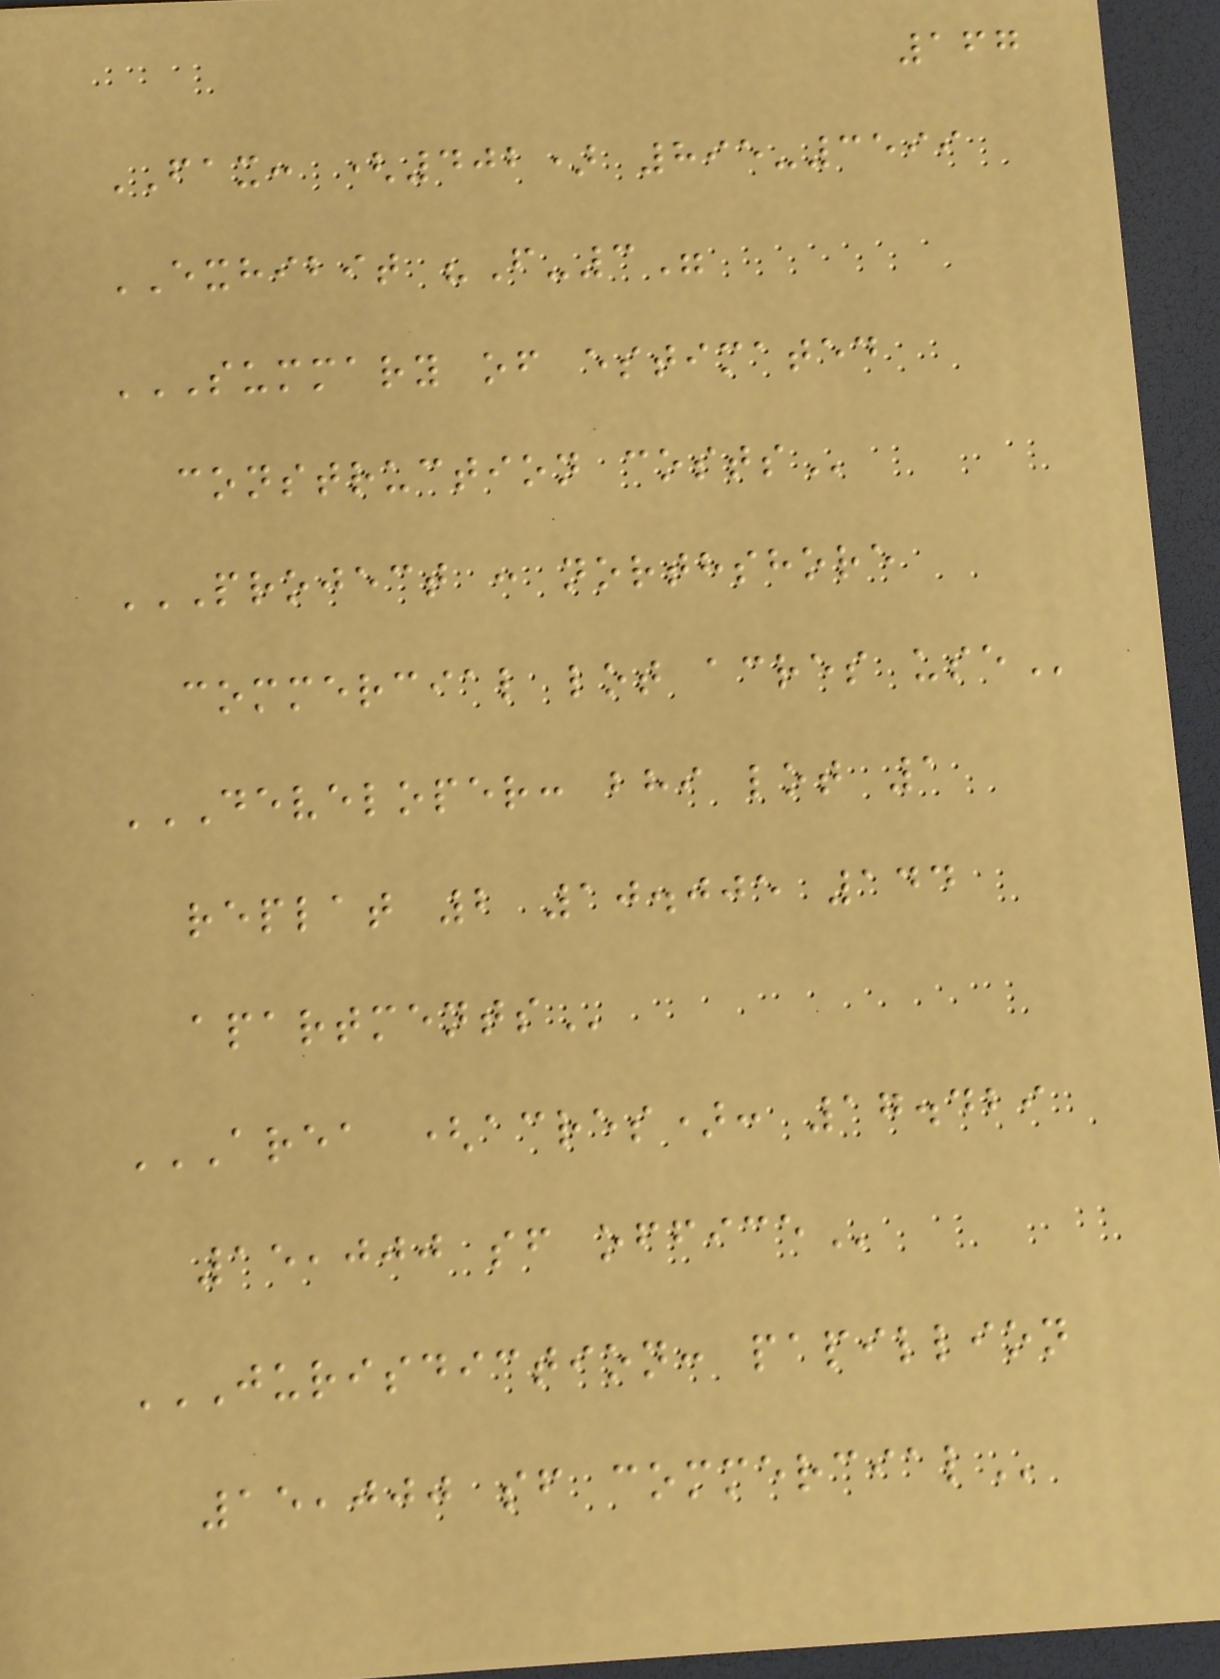167
FAX: (402) 895-3599
EXHIBIT "F-3"
SUMMARY OF ESTIMATED
CONSTRUCTION COSTS
PROJECT : NORTHSHORE
COMMERCIAL LOT ACRES USE
DEVELOPER: BHI LOT 1
REPLAT 2 10.005 144
APARTMENTS
AREA (ACRES): 17.429
15,000 SF OFFICE
JURISDICTION: PAPILLION
15,000 SF COMMERCIAL
